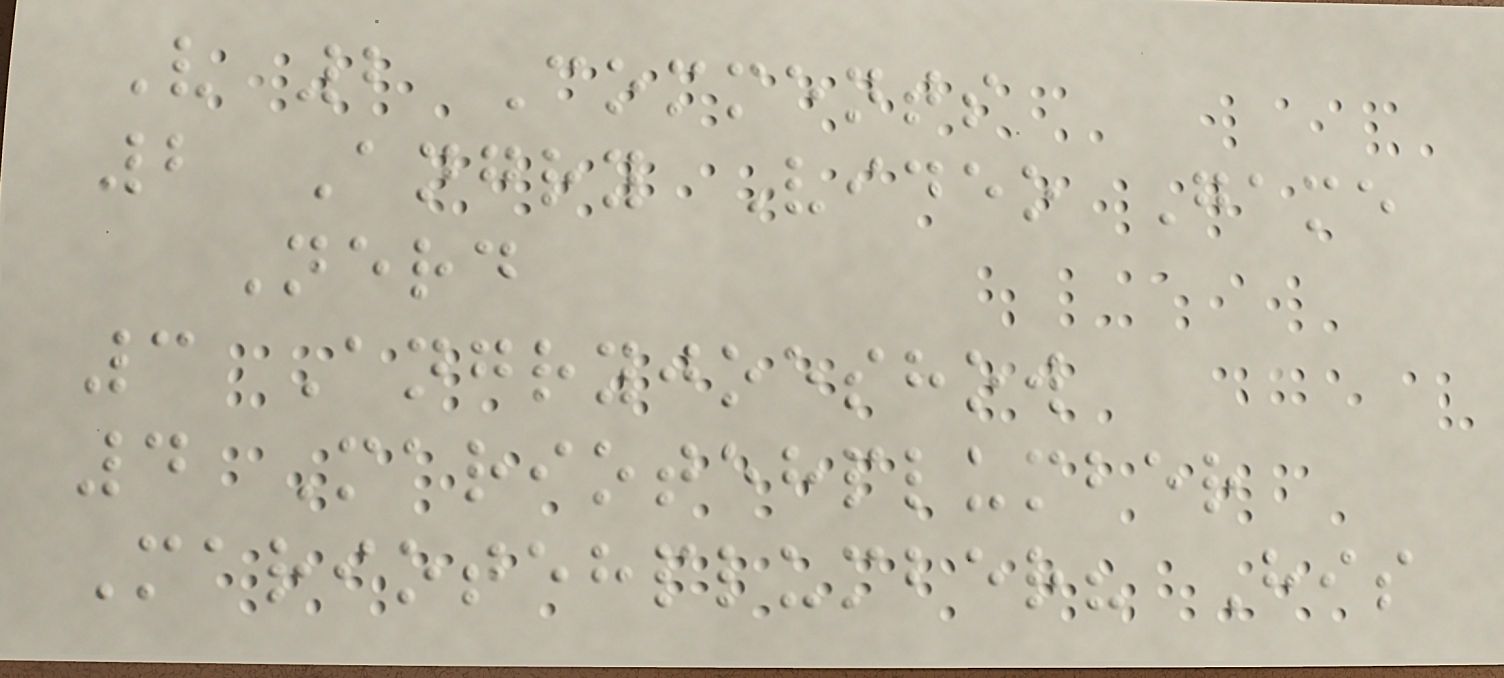V 2 Comments
2 Angry Video Game
Nerd
3 Angryjoeshow
4 Mariotehplumber
Mariotehplumber? His
